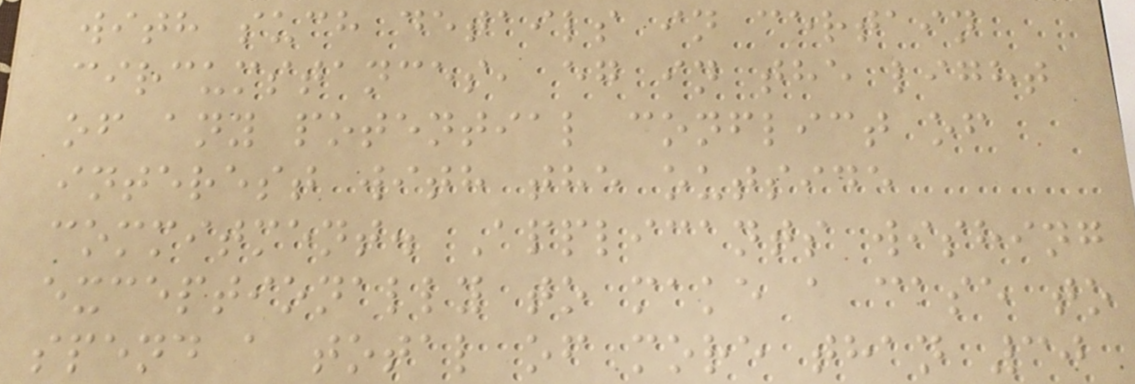with such details in certain
circumstances, eg in the light
of any potential conflict of
interest with the outside
commitment. Applicants wishing
exceptionally to make a case to
spend a total of more than 30
